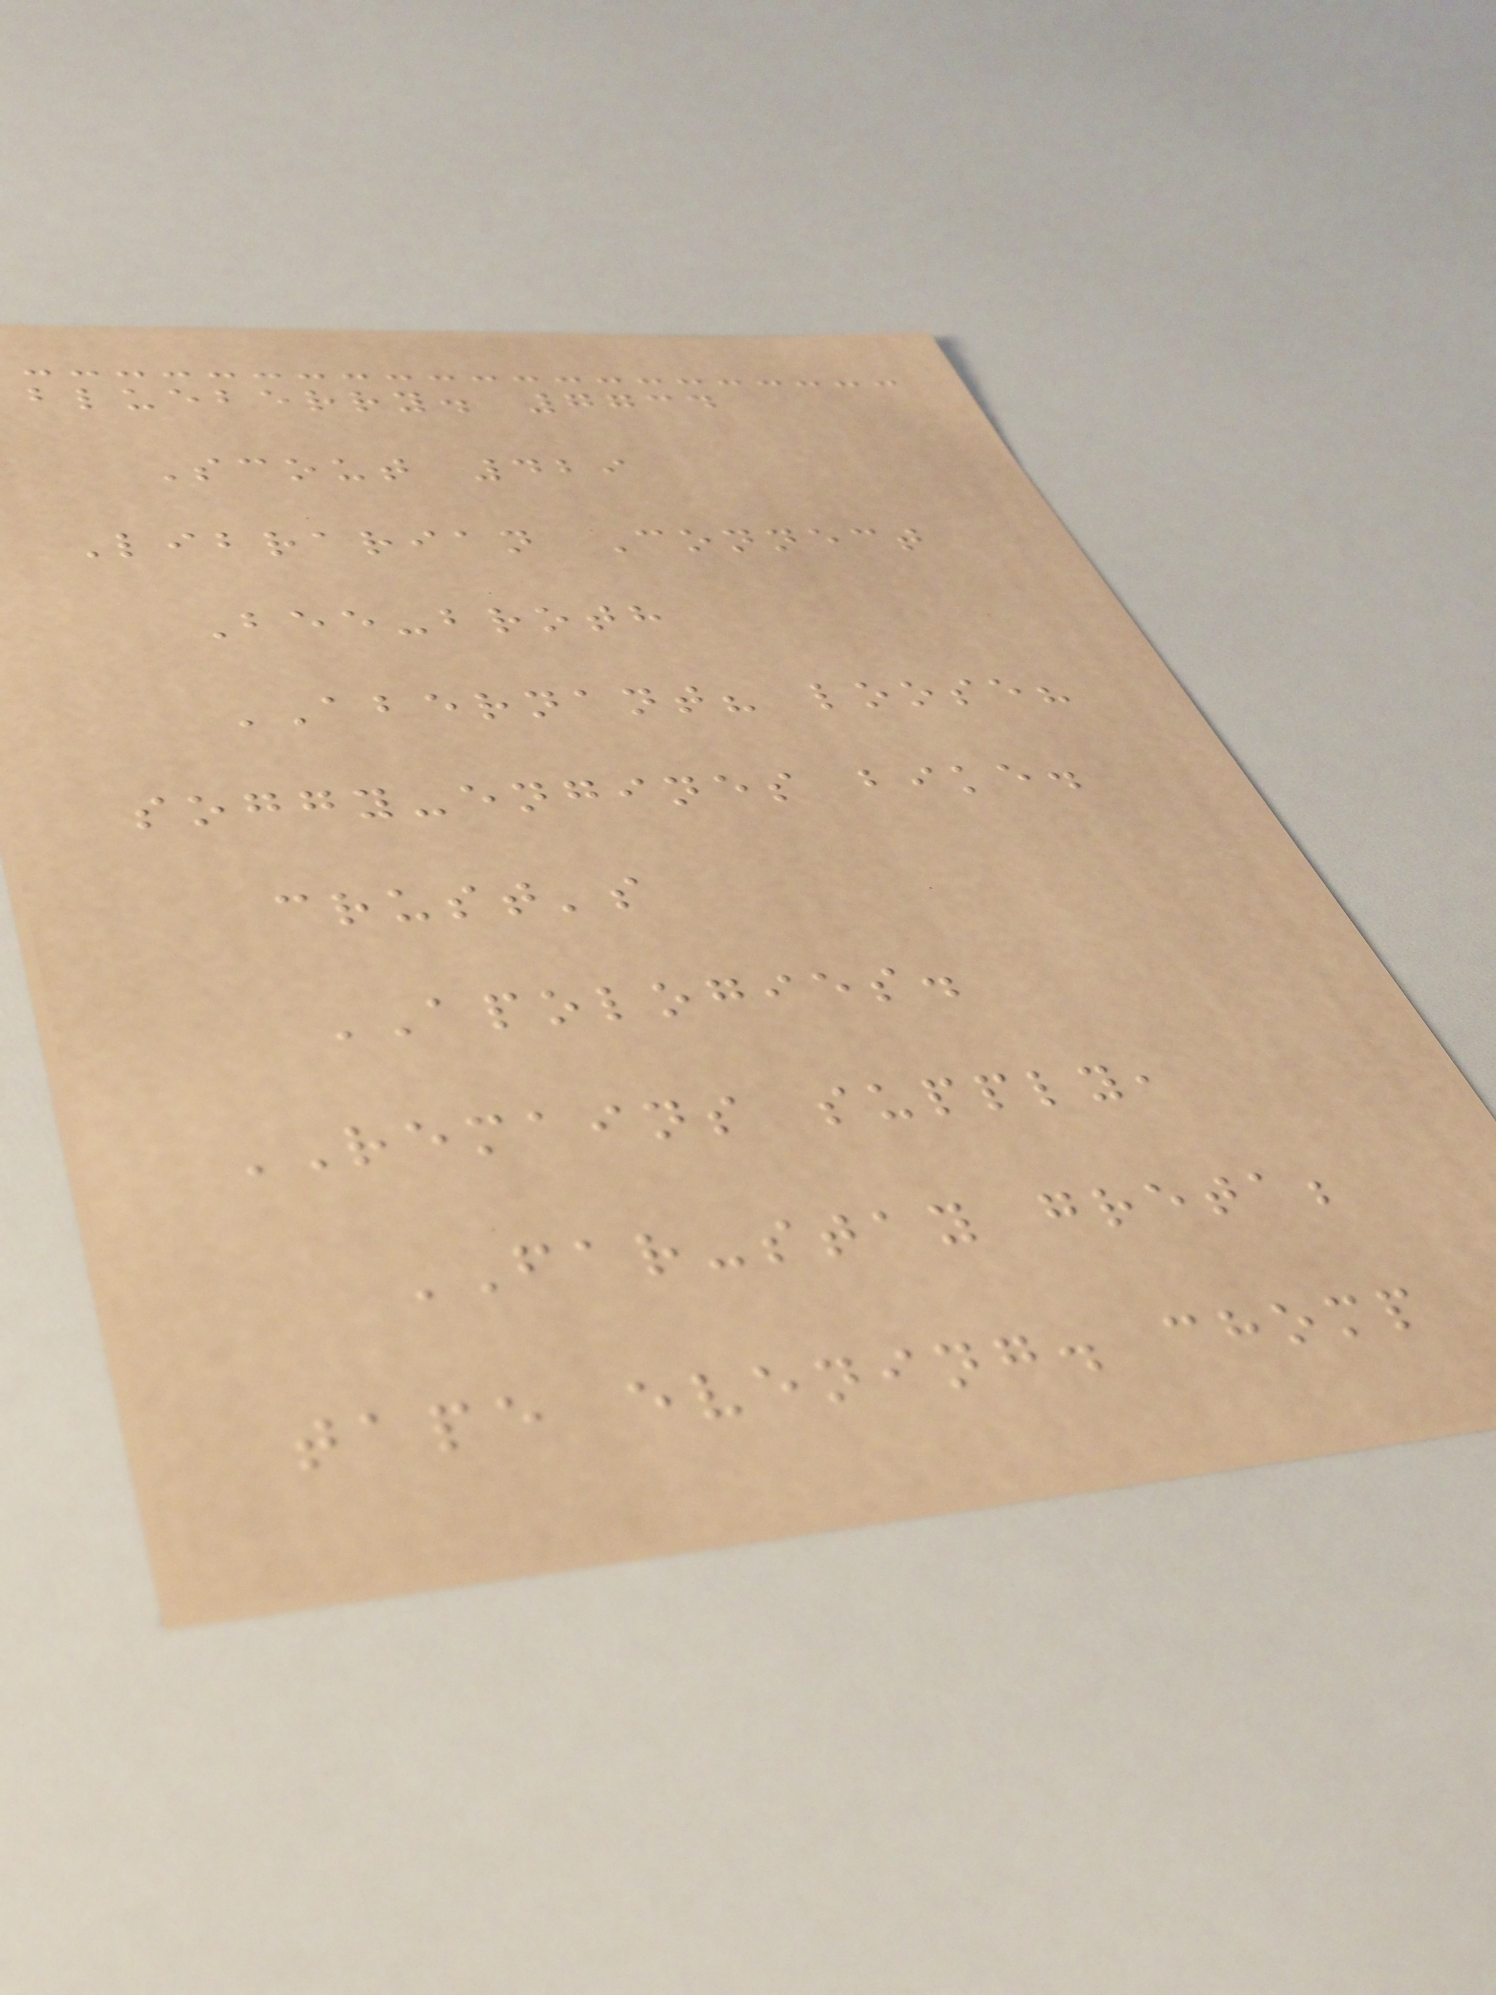blueberry. 7734
Scout 429
Librarian Connect
Bee-broth
ABERNANT? loose?
soggy-engines bike.
crust's
APOLOGIES.
REMAINS supply,
FAR-stay greta;
tape evening. chomp
